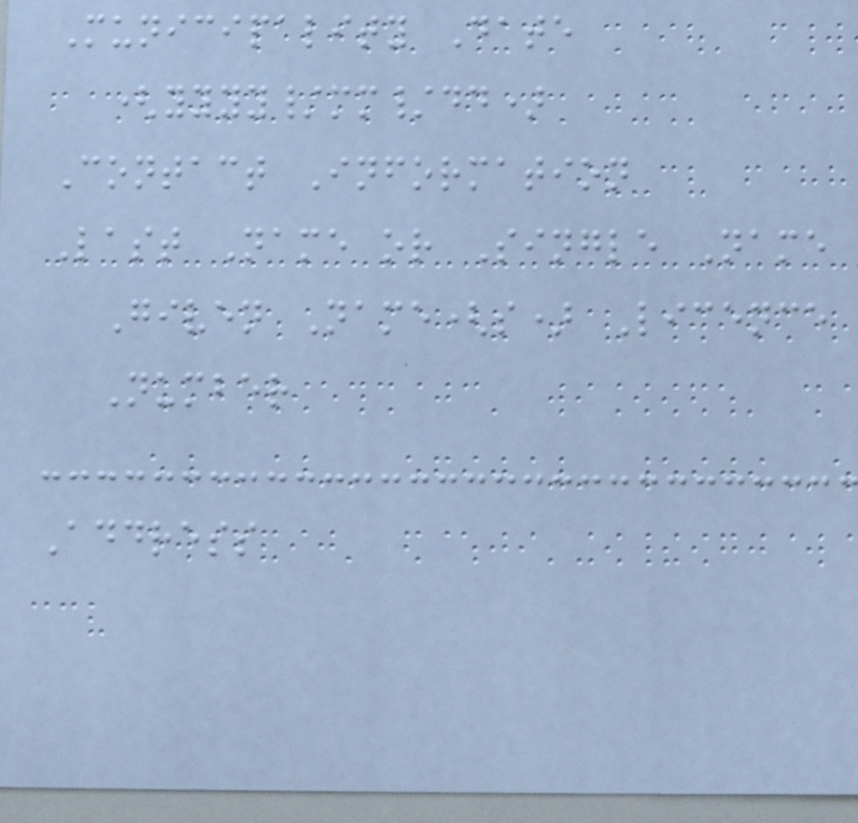Municipality Date
(yyyy/mm/dd)
Contact Information
Last Name or Single Name
Given Name(s) Licence
Number
Address
